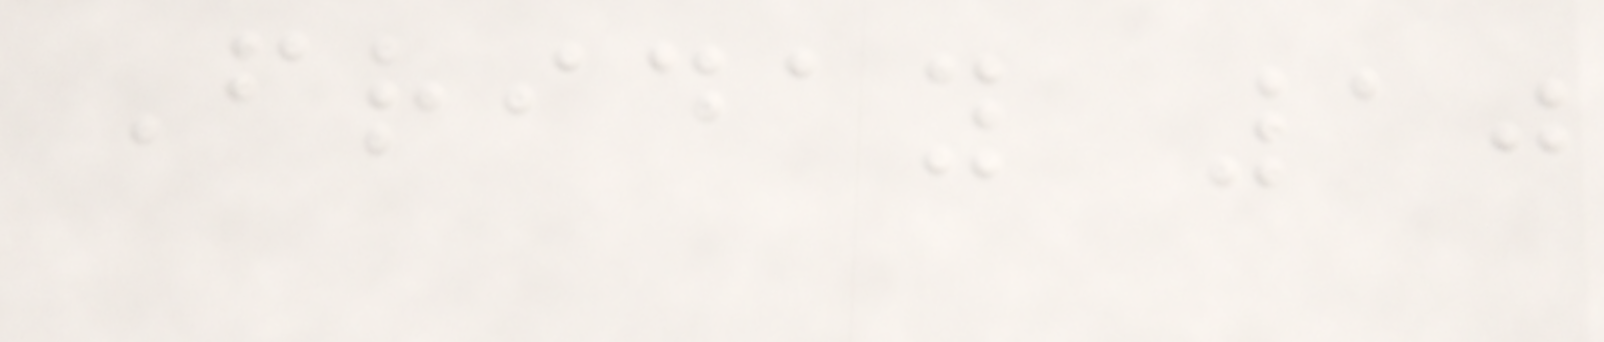Friday 10
